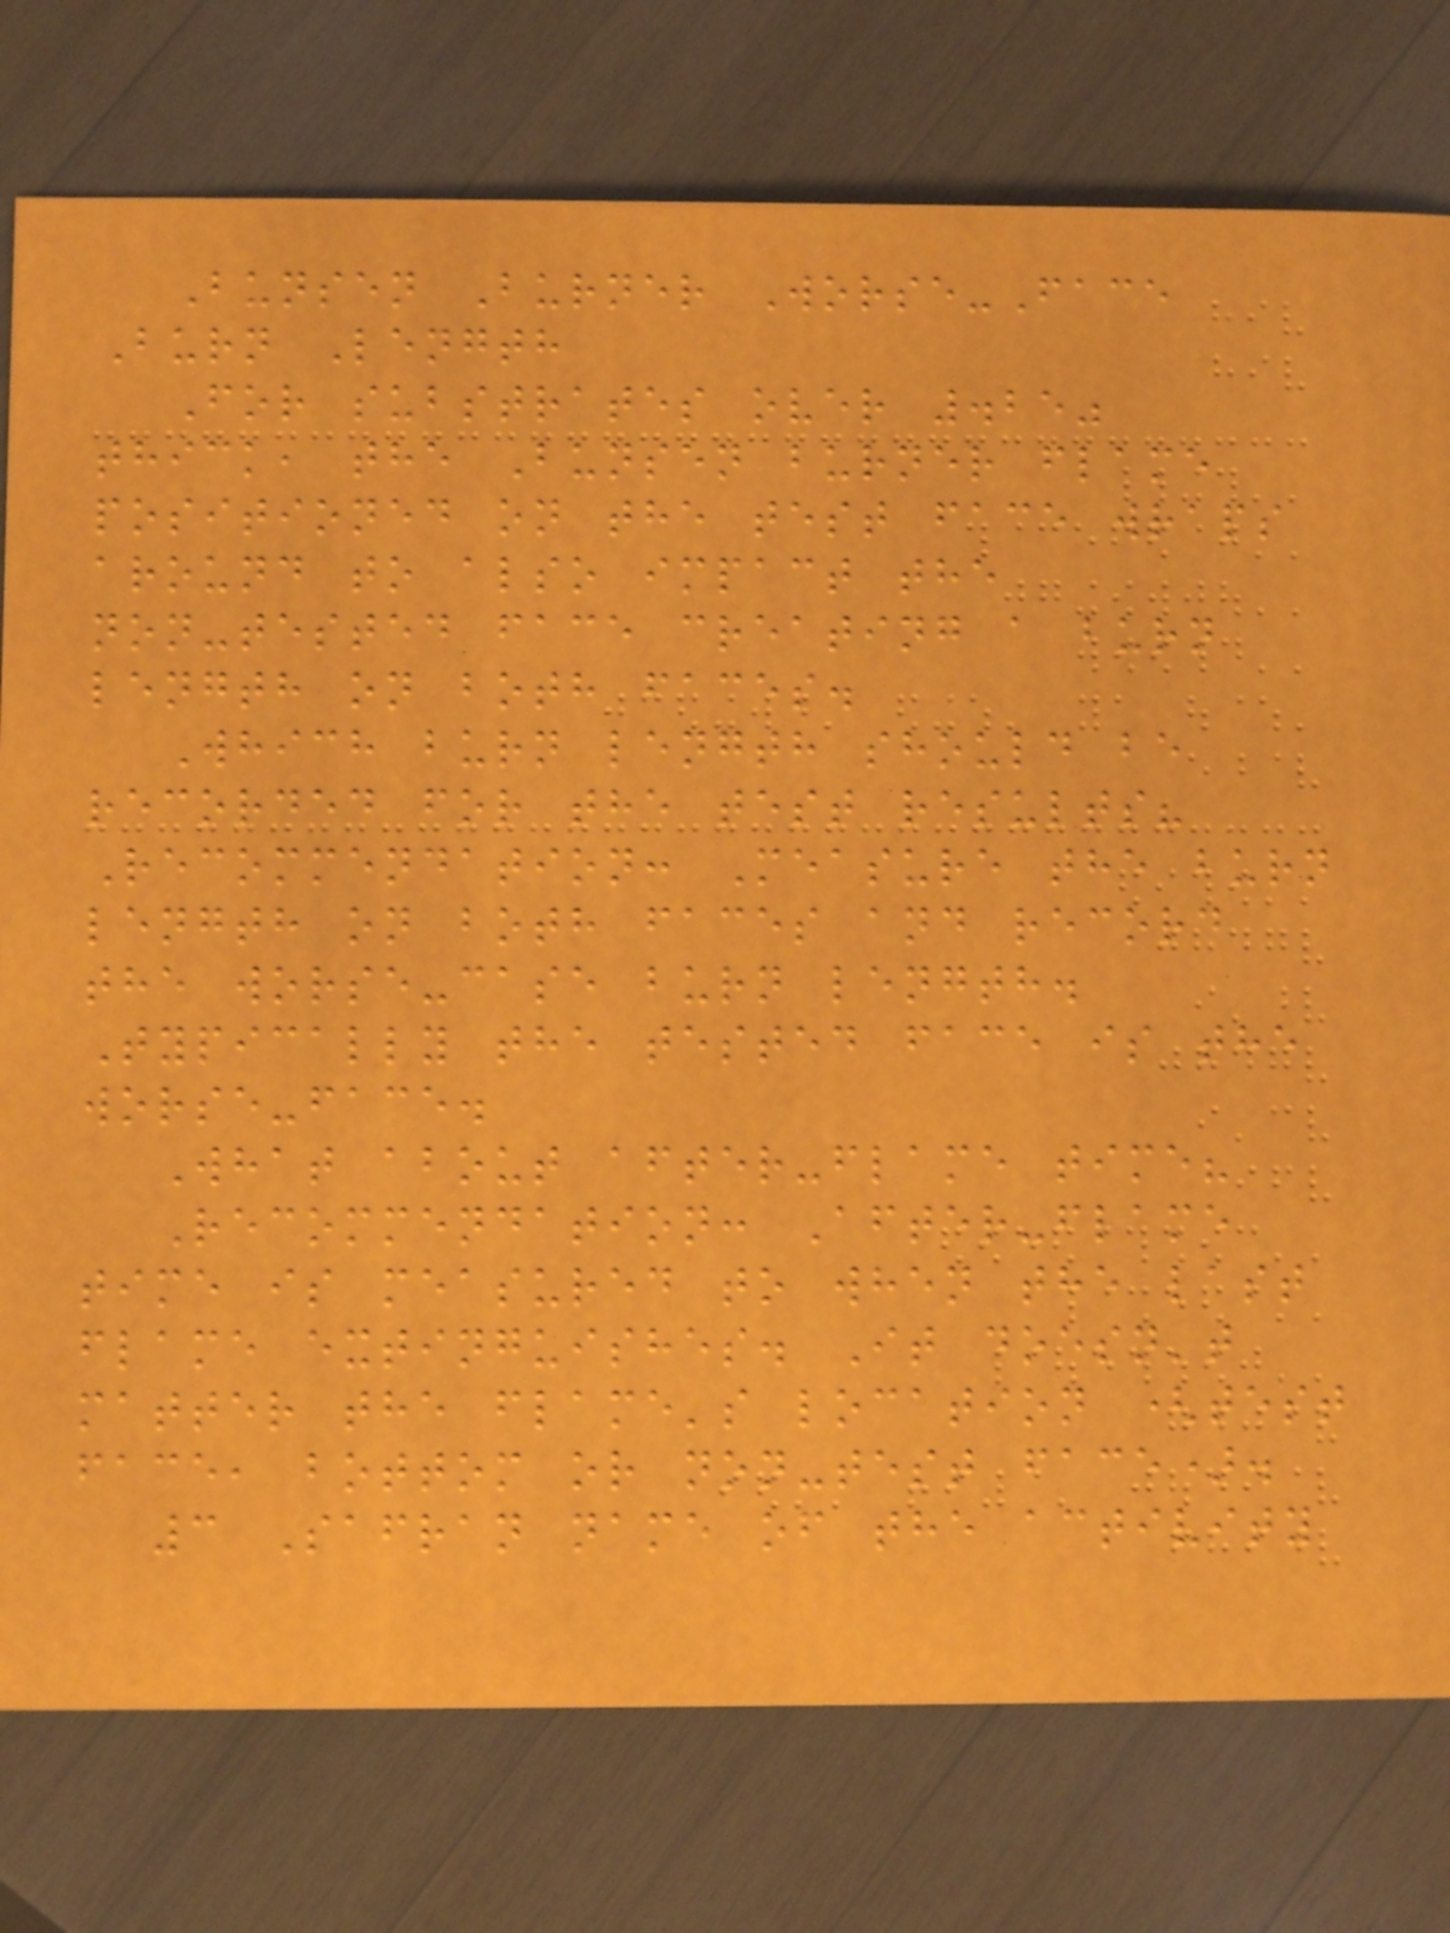Bunsen Burner Worse-Face
Burn Length
For substrates over .25"
thick, the Bunsen burner flame
positioned on the test face wraps
around to also impact the
non-tested face creating a burn
length on both faces.
Which burn length should be
recorded for the test results?
Recommendation: Measure the burn
length on both faces and record
the worse-case burn length.
Typically the tested face is the
worse-face.
What about after-flame time?
Recommendation: After-flame
time is measured to when the last
flame extinguishes. It doesn't
matter the flame's location (test
face, bottom or non-test face).
3 Safran name of the activity
